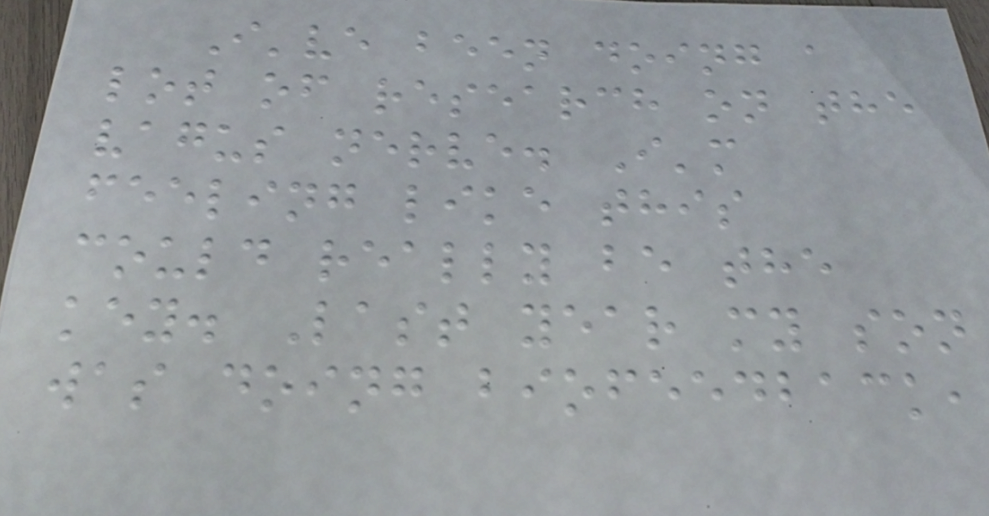I've been doing a
lot of research on the
vagus nerve. I'm
feeling like this
could really be the
key. Last year my son
was doing biofeedback,
